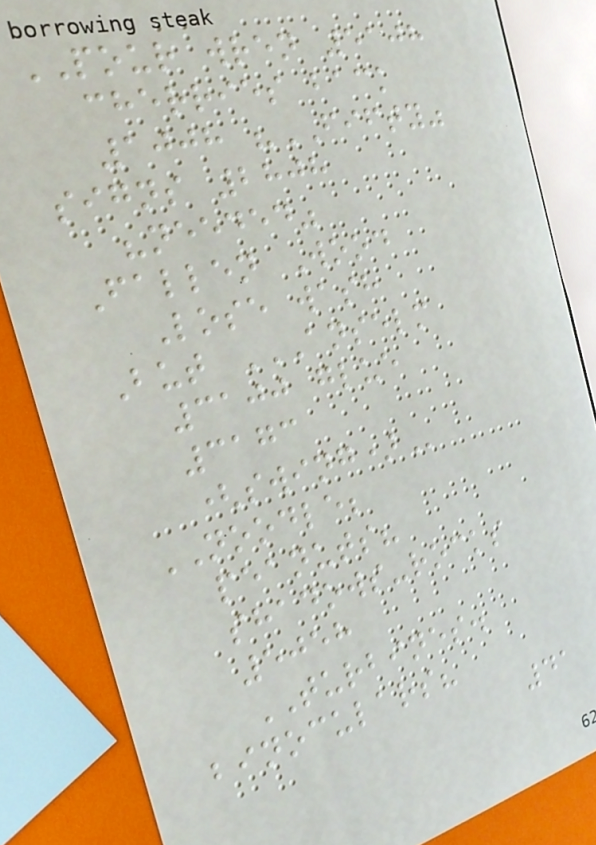POUR wren 5108
cherries back
1008 "FIFTY"
signs 2808
"needed"
Fallen Wood
Lose wash
But ANSELM
3100 GLUE
3173
(SWING)
NOODLE;
peanuts?
shadows-rocks
5058
TURBINES.
binoculars?
41
